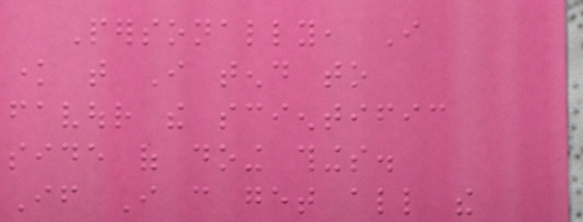Personally, I
know that I tend to
favour the scientific
side of doing things.
If I can get all the
